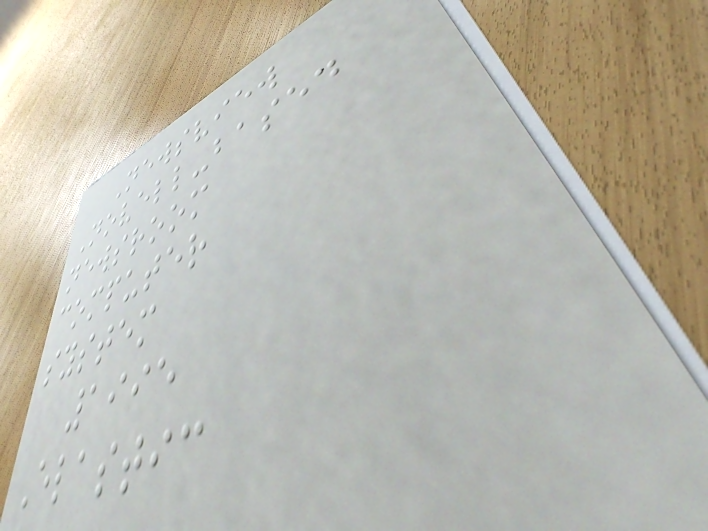Newsview
Novell-based
newsroom
computer
system
1995
Elastic
